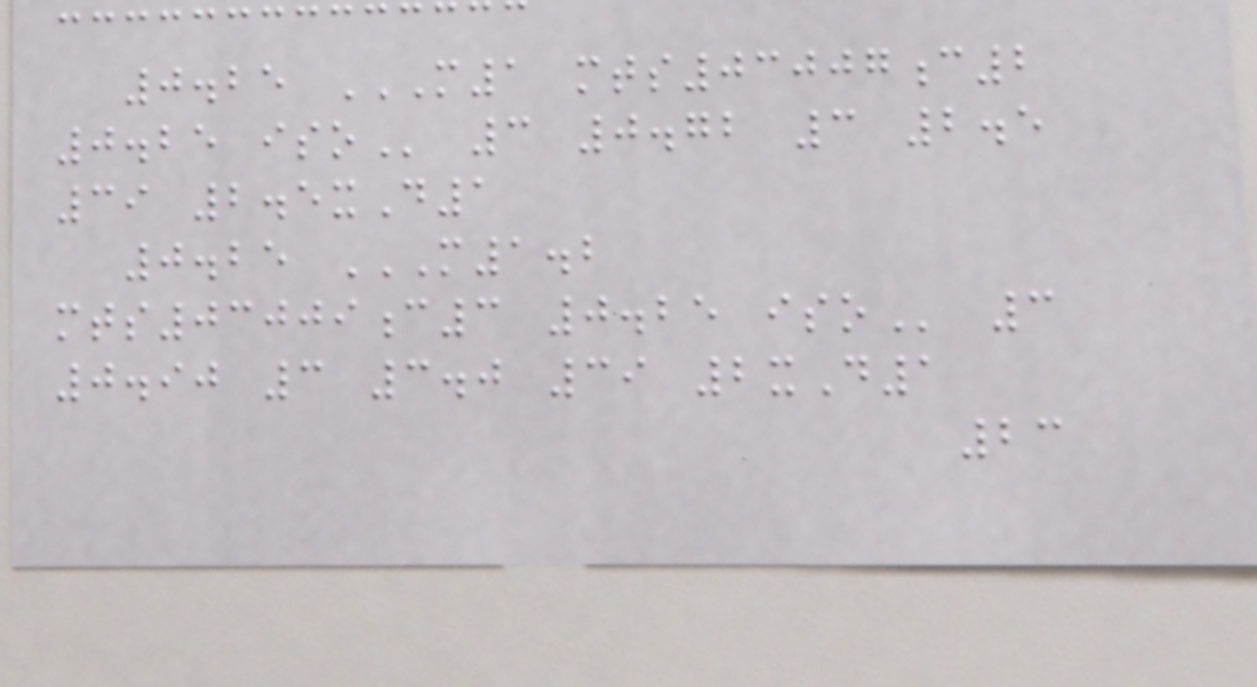0.25 M1 MTS03007C2
0.25 ISO 3 0.72 3 2.5
39 2.5xD1
0.25 M1.2
MTS03009C3 0.25 ISO 3
0.90 3 3.0 39 2xD1
23
